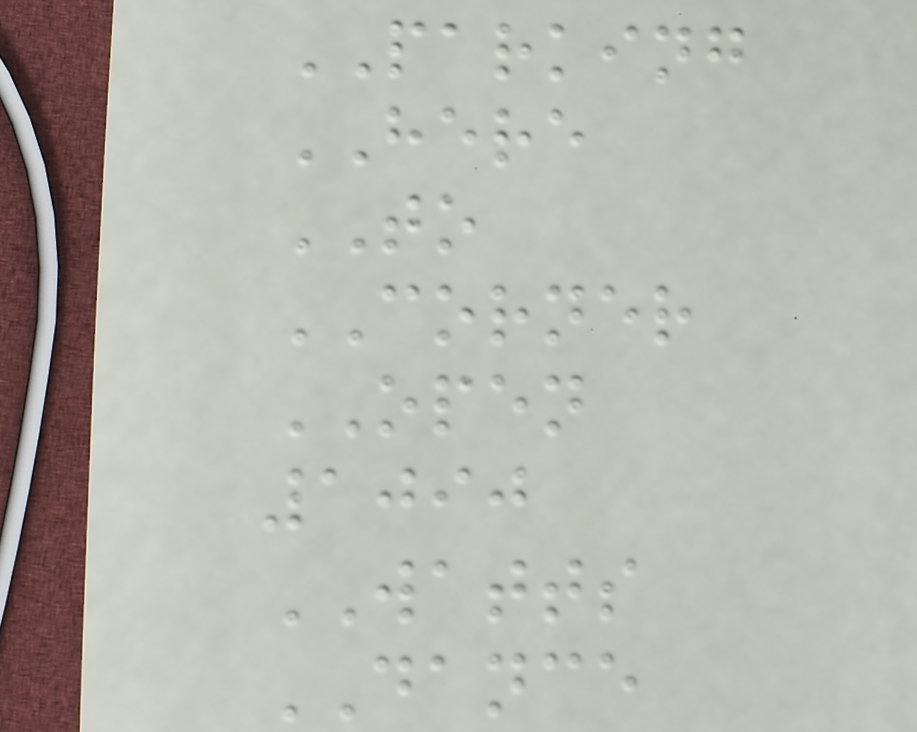PARKING
HERE
TO
CORNER
OPEN
1090
WATTS
DANCE
